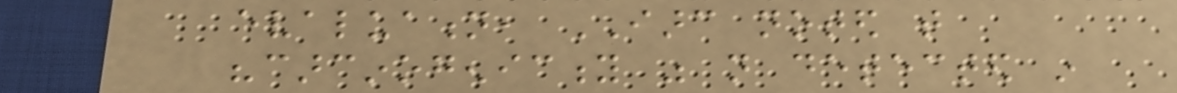evaluation, IARC noted that
"carcinogenicity was not detected in
